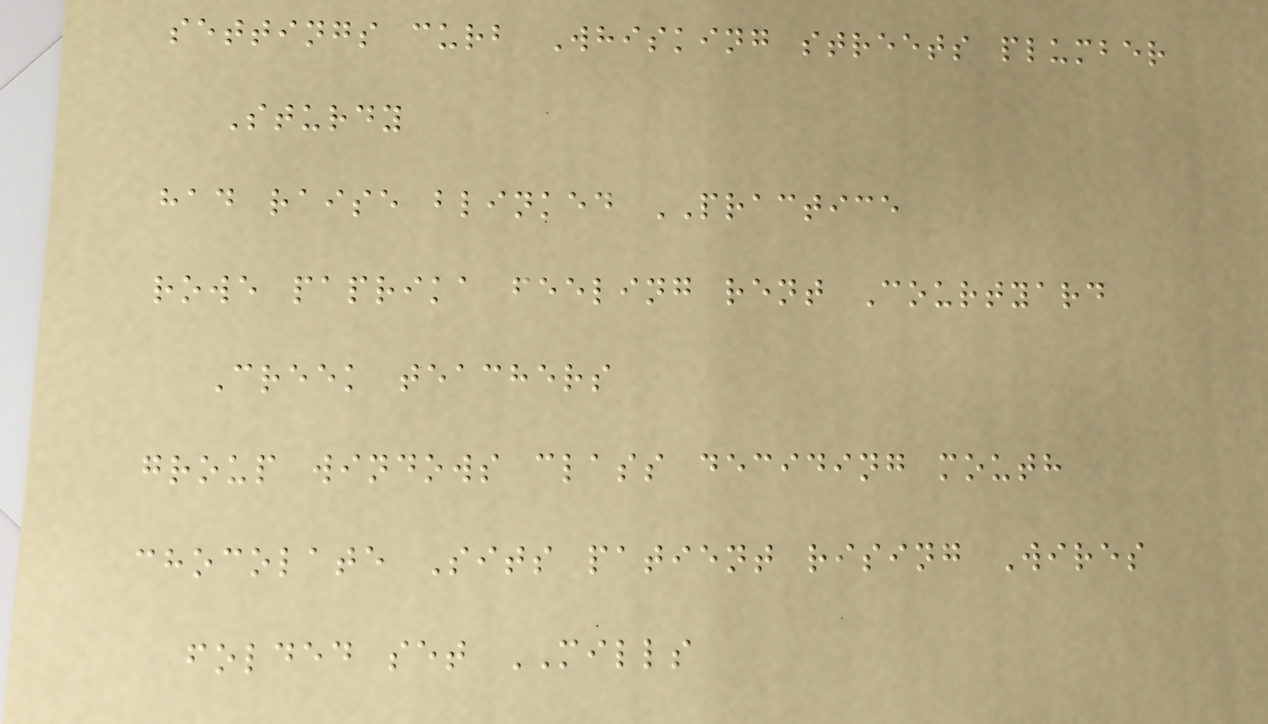settings curb Whisking streets plumber
Sturdy
had raise blinked PRACTICE
rowe paprika feeling rent Courtyard
Creek teachers
group windows class deciding mouth
chocolate Sits patient rising Wires
folded set MILLS
